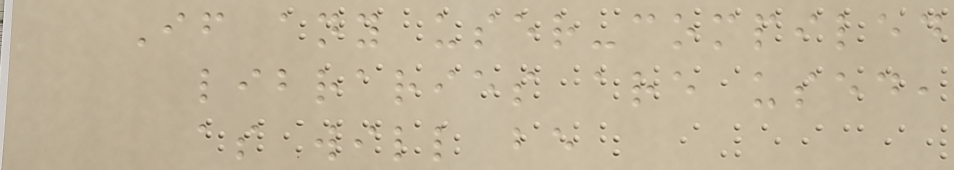If any user-compiled
libraries are used,
as will be
